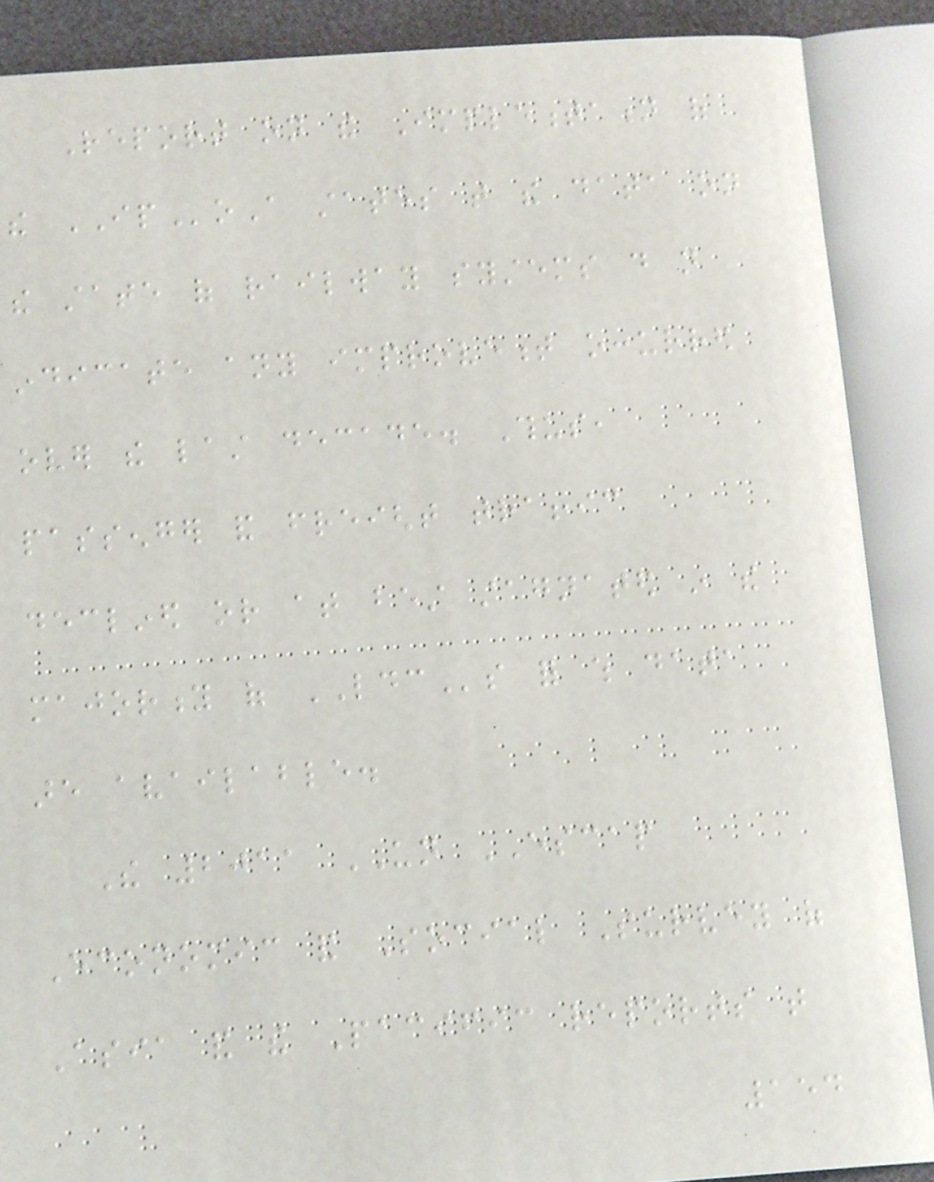Report on the Implementation of
the IPoA states that the data on
the state of railway systems do not
indicate any improvement occurred
over the last decade. Thus,
passenger and freight traffic
declined or at best stagnated in the
majority of LDCs for which data
are available.
The 2011 UN ESCAP
Economic and Social Survey of
Asia and the Pacific reports that
154
